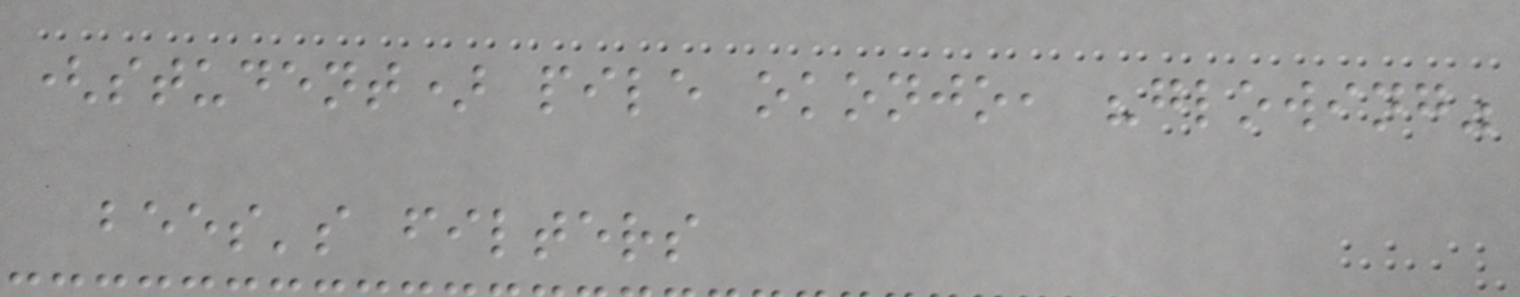(student) pile okonjo, "glowing"
bees's filters
